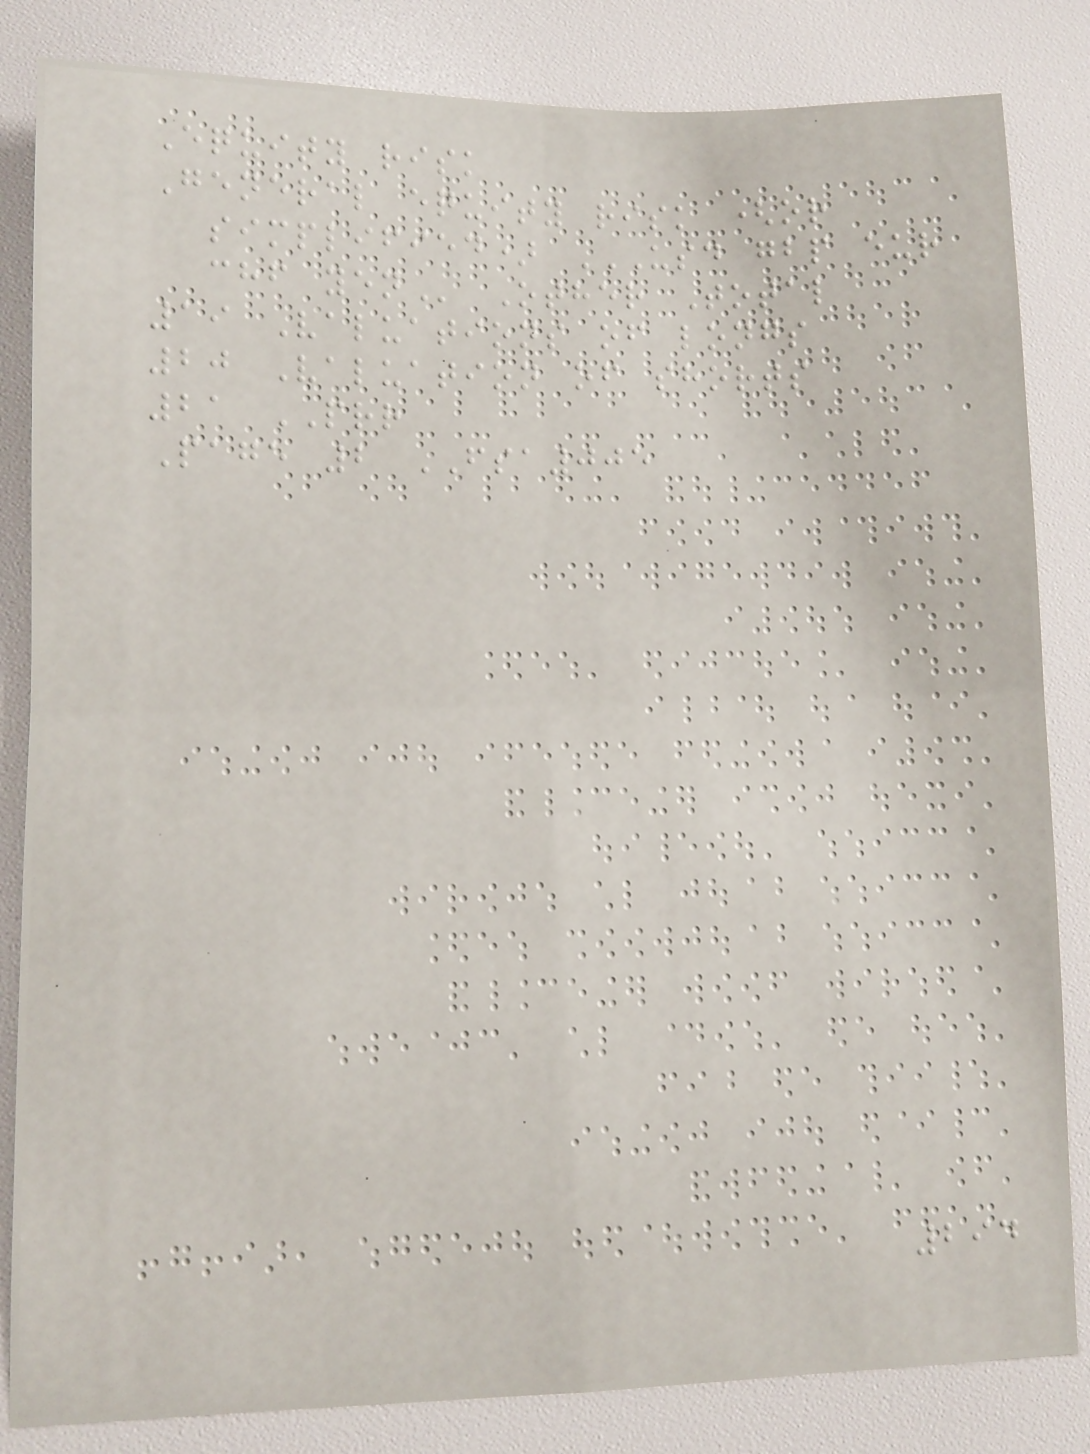Equity risk
General equity risk (or
simplified) USD GBP EUR
CHF YEN Other Total
19 Valuations of longs
20 Valuation of shorts
21 PRR
Page 2 FSA005
294
